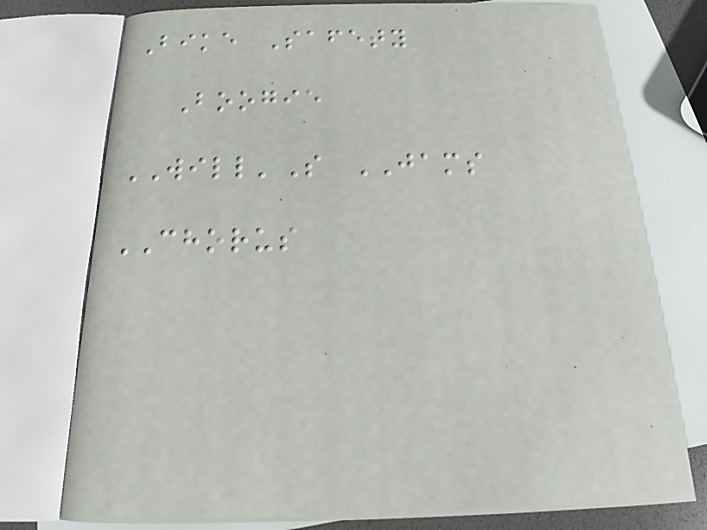Bike Safety
Boogie
WILL'S JAMS
CHORUS
